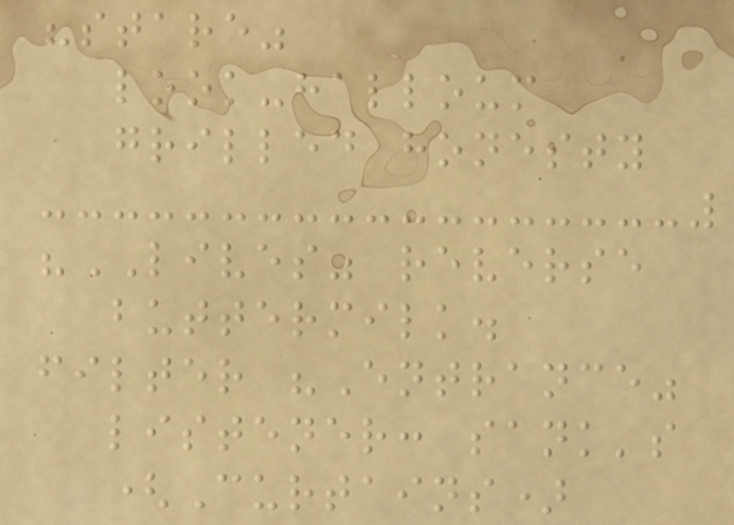"stare"
look-halloum
grilled honesty
"LIVES" reverse
buttermilk.
filter "Entrance"
listener: sank's
(Curtains)
